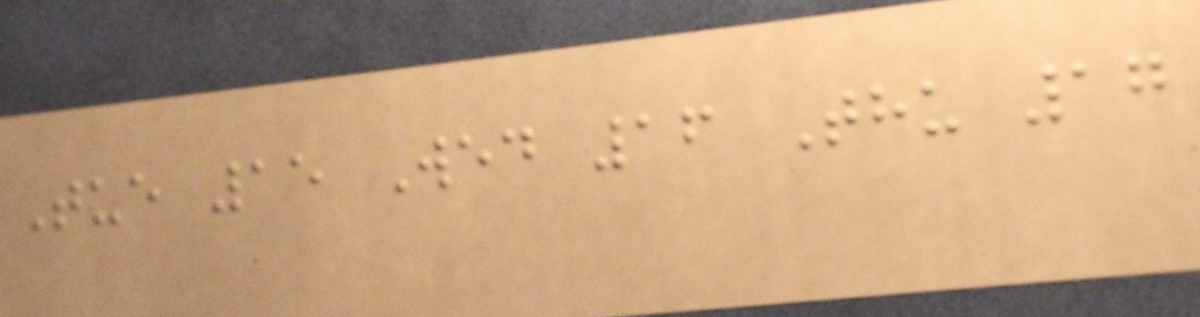Tue 15 Wed 16 Thu 17
